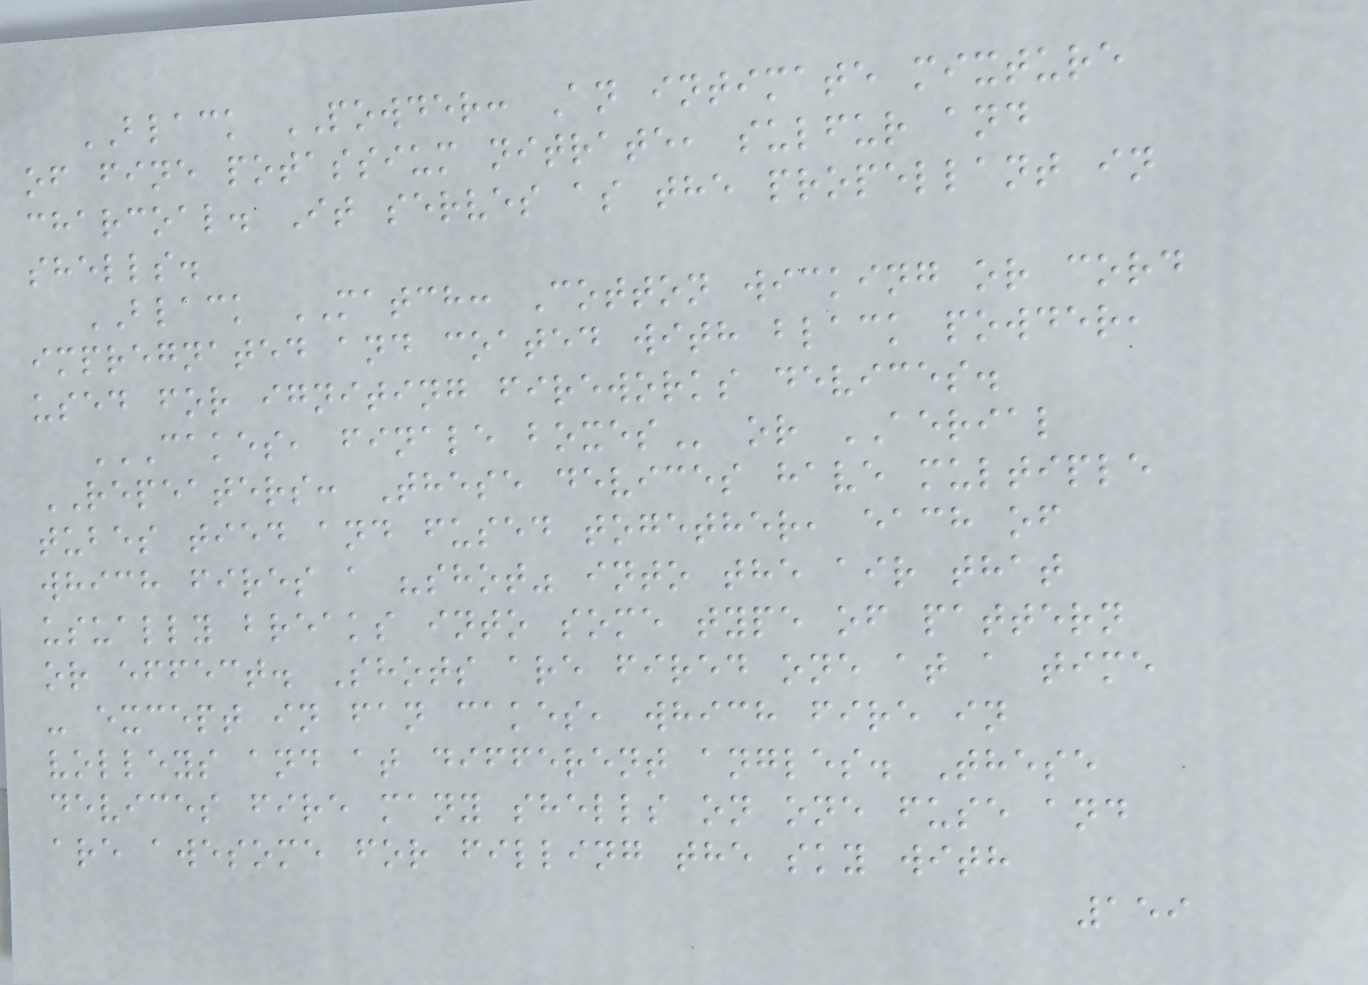BLACK POWDER: An intimate mixture
of fine potassium nitrate, sulfur and
charcoal. It serves as the propellant in
shells.
BLACK MATCH: Cotton wicking or cord
impregnated and coated with black powder,
used for igniting fireworks devices.
CAKES, FINALE BOXES or AERIAL
REPEATERS: These devices have multiple
tubes tied and fused together, each of
which fires a "shot" into the air that
usually breaks into some type of pattern
or effect. Shots are fired one at a time
- except in fan cakes, which fire in
volleys and at different angles. These
devices fire many shells on one fuse and
are awesome for filling the sky with
159
